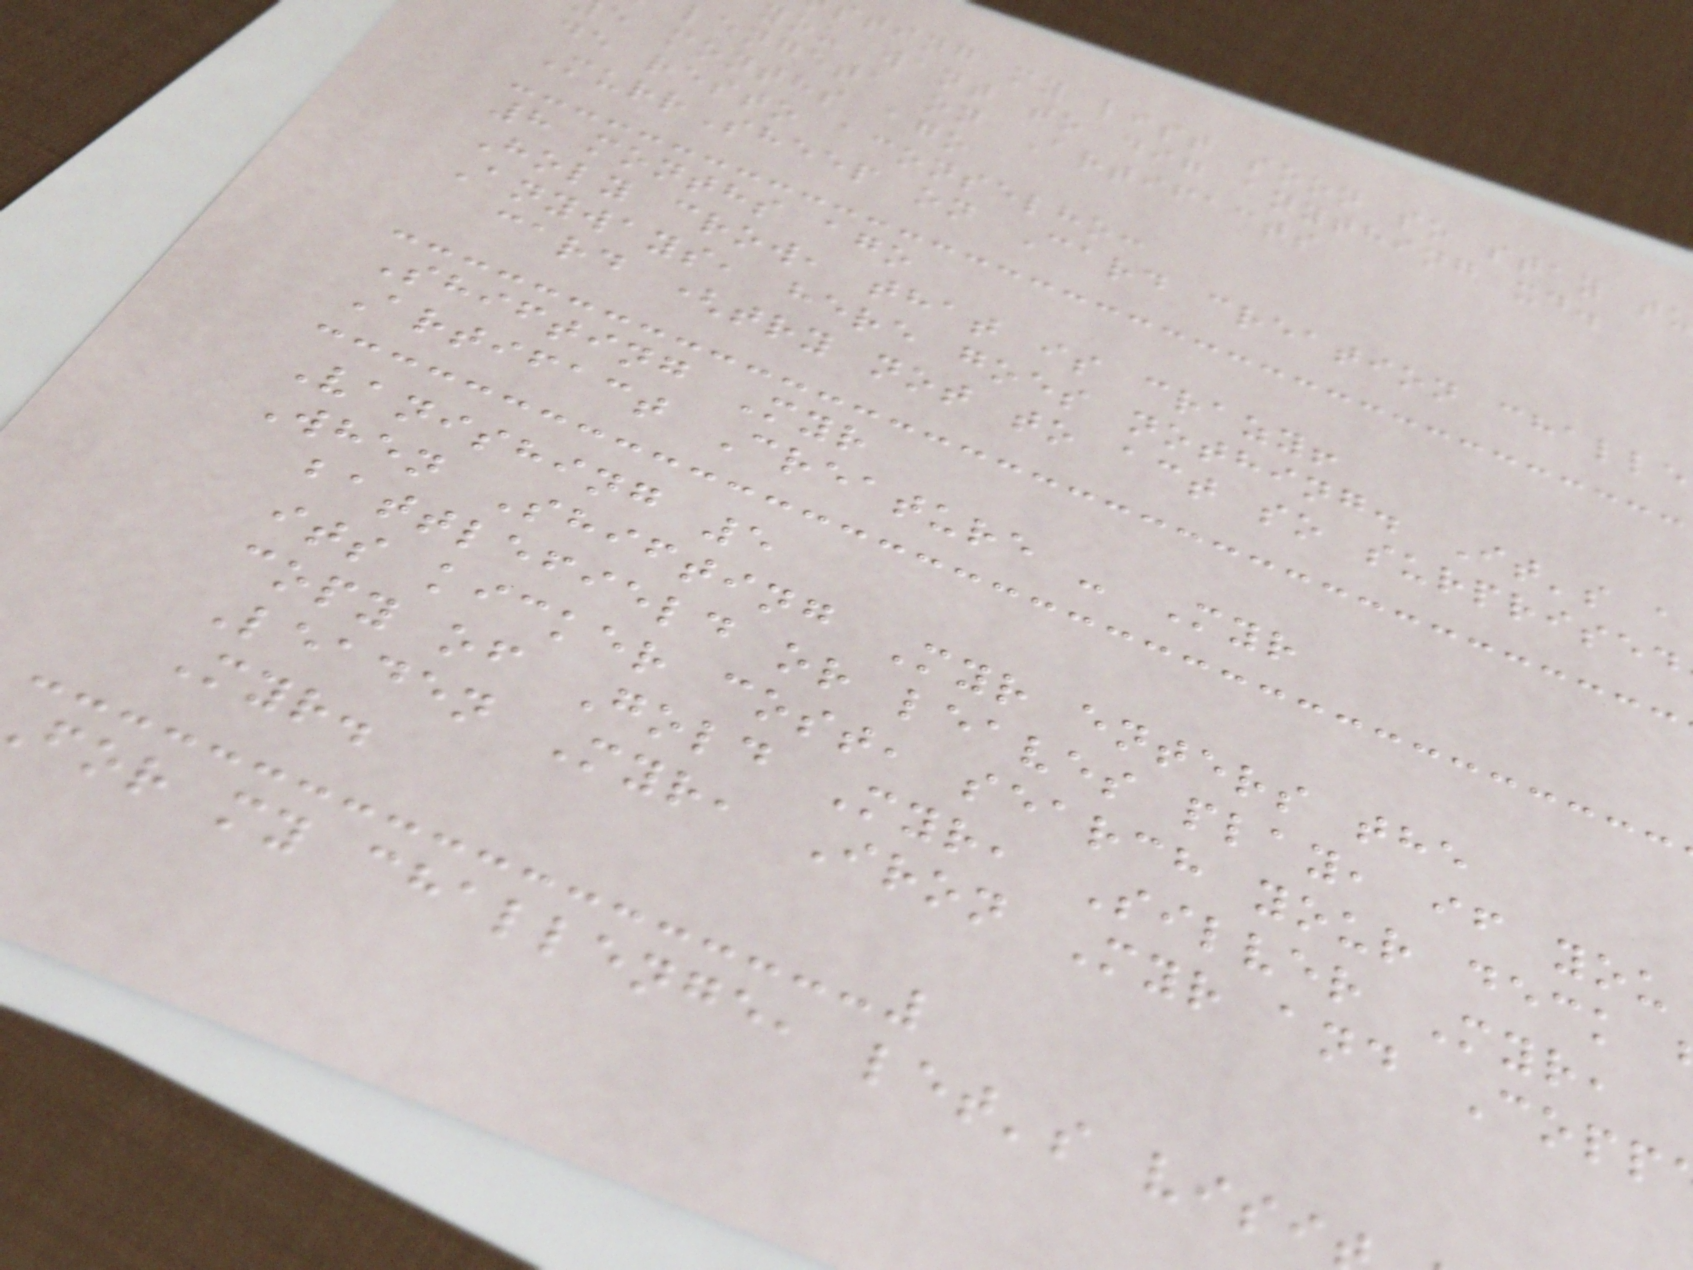sting my list soon so stay tu
you want to dig anything xd.
lengeta on Artifacts
e months ago
de resto aconselho:
MurrSheep on Card creation challe
8 months ago
Holy crow, that is crazy!
Anyways, here goes nothing. It's a
card (try not to act so surprised
Shifting Myr
Artifact Creature - Myr
Vanishing 5
When Shifting Myr enters the
battlefield or leaves play, if you
its kicker cost, search your deck
copy of Gold Myr, Silver Myr,
Leaden Myr, Iron Myr and Copp
Myr.
for my challenge, let's visi
